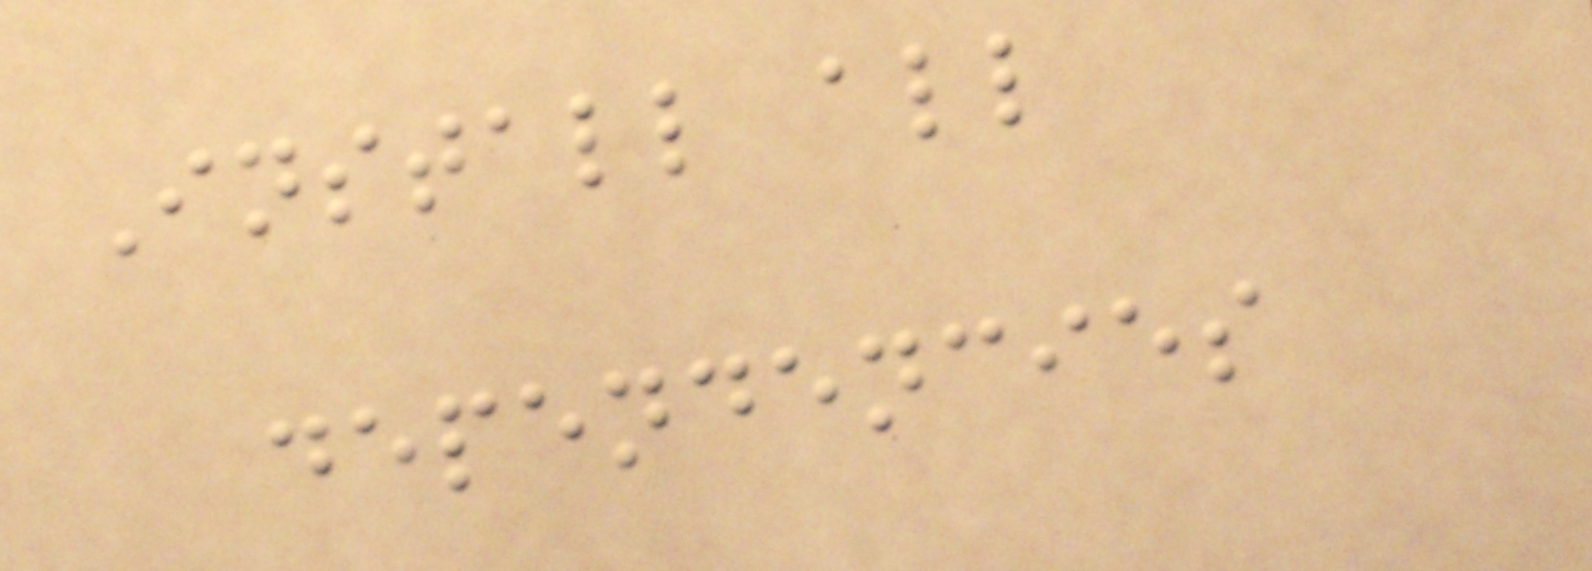Install all
dependencies
